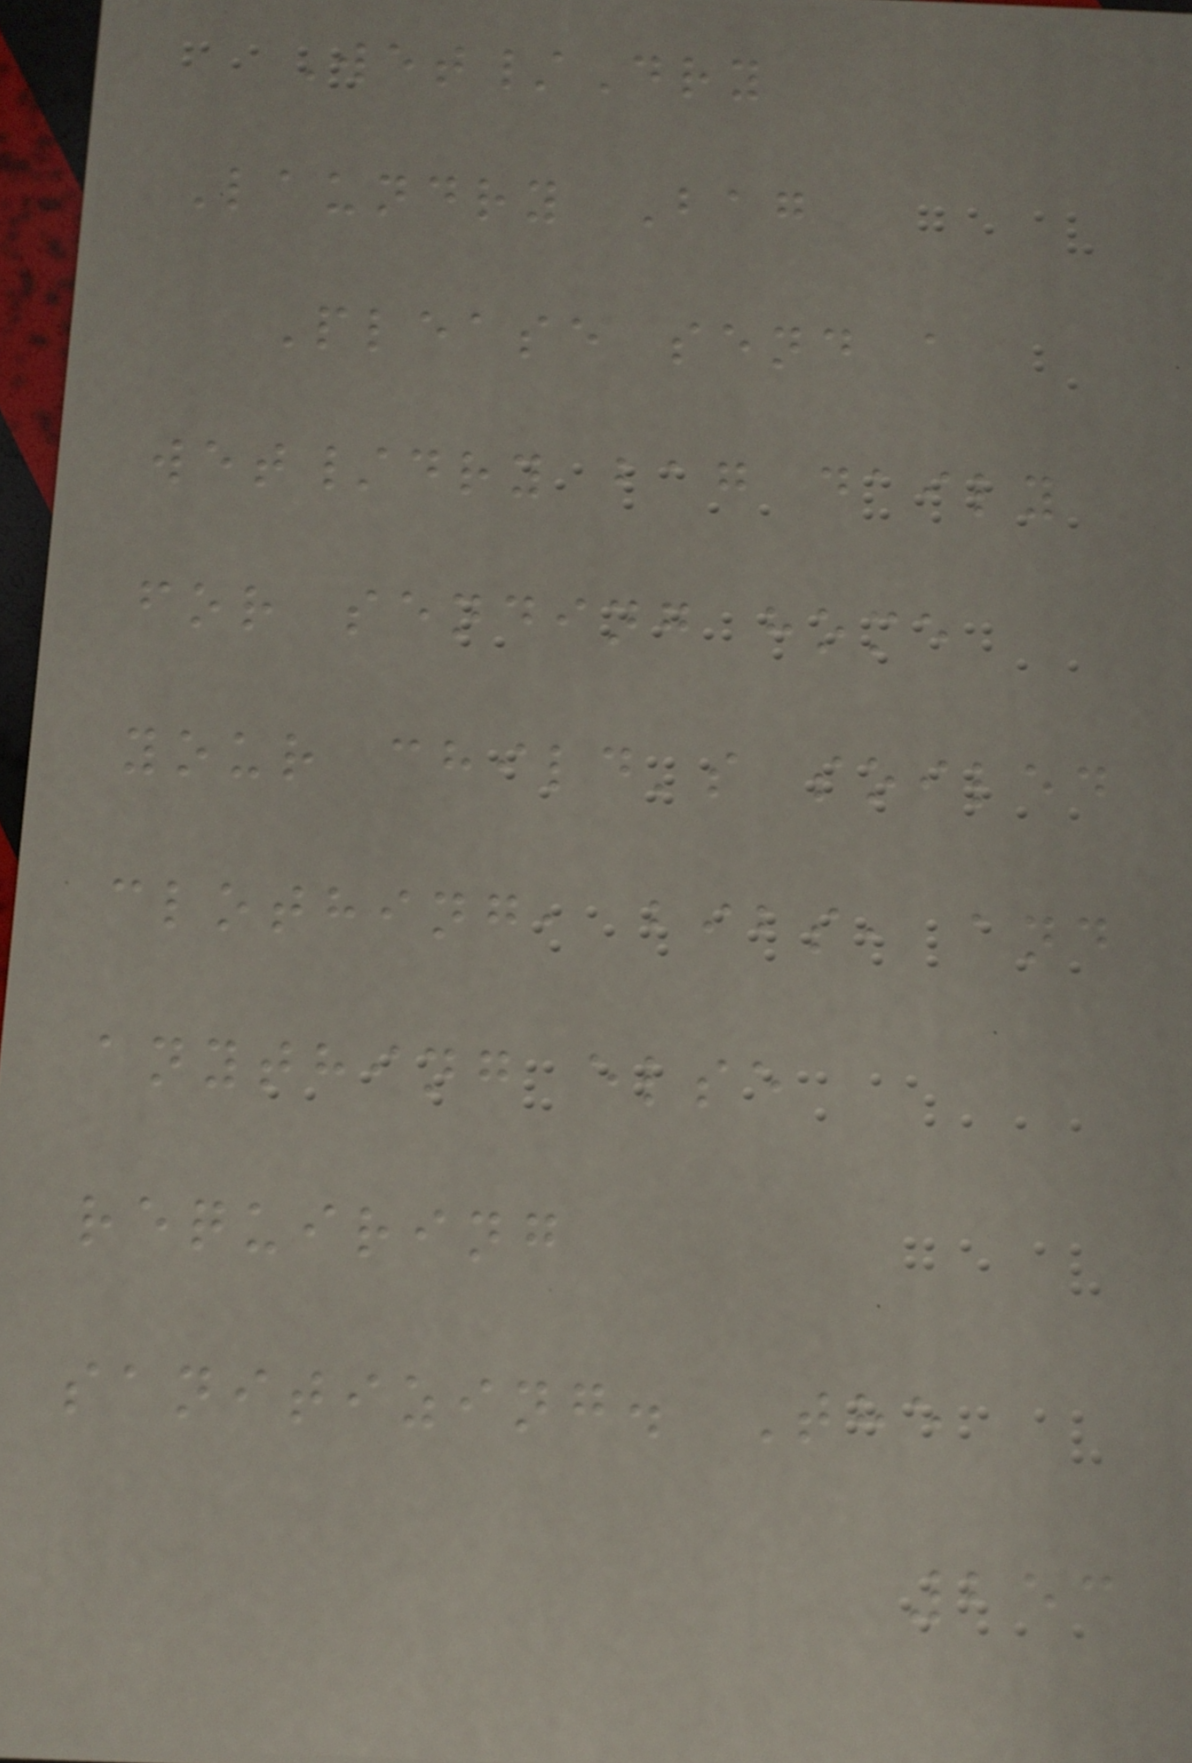Wet/Dry
Laundry Bag
Please send a
wet/dry bag daily
for sending home
your child's soiled
clothing, bibs, and
anything else
requiring
sanitizing. The
253
